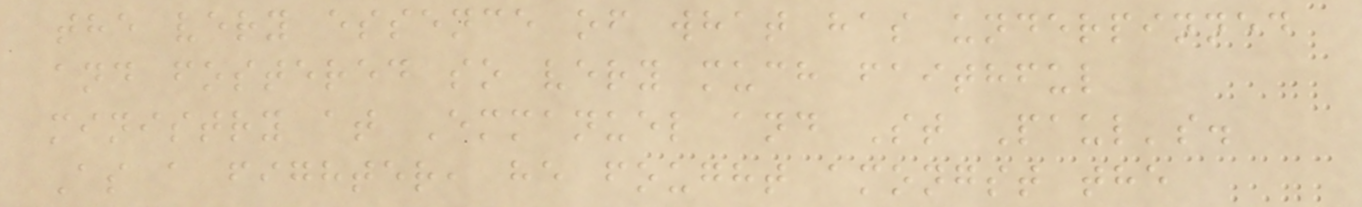the very essence of what has underpinned
and fostered so very much faithful
ministry at Emmanuel and St Paul's.
As a fighter, he fought amongst the
